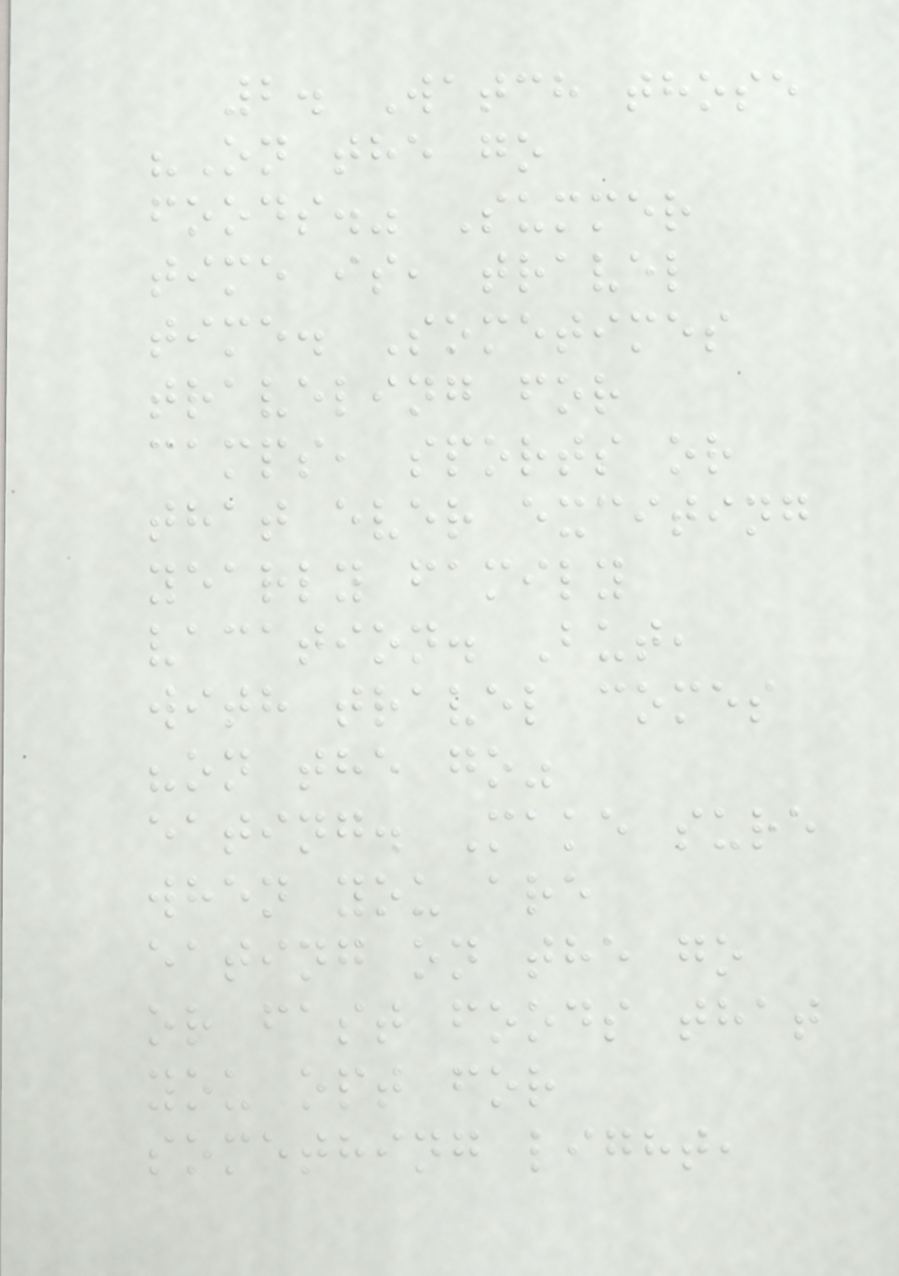2. Watch those
"On the go
foods." Summer
time is, travel
time. Sometimes
traveling for
camps, sports or
that ever exciting
yearly family
vacation. But,
with travel comes
"on the go"
eating. Make sure
when you are
eating on the go
or fast foods that
you opt for
something light,
